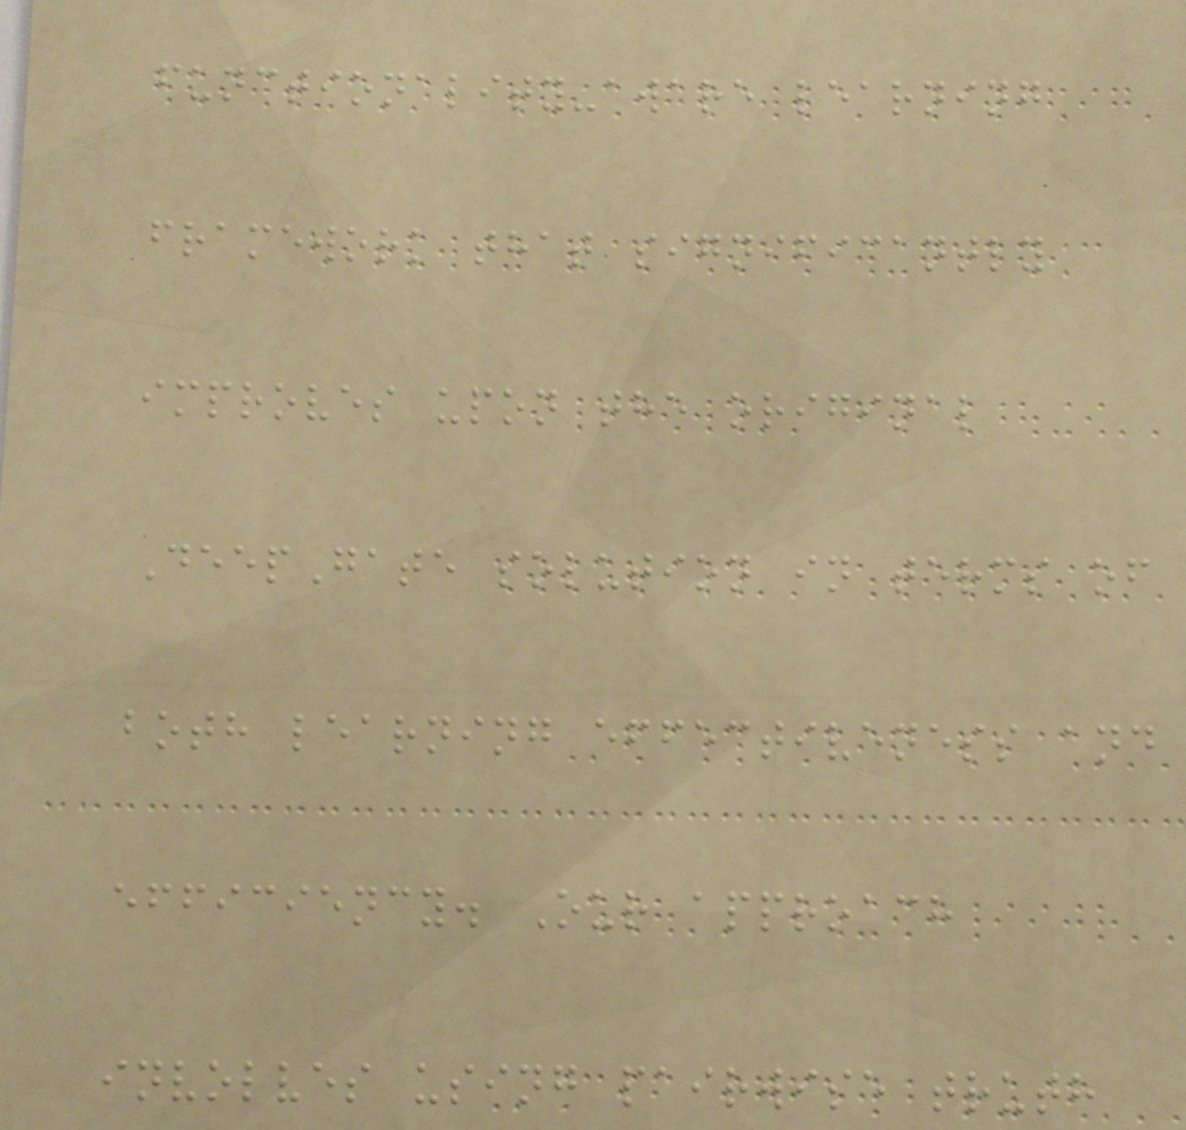functionality-aware learning
framework that significantly
improves upon the original
DeepGate solution in terms of
both learning effectiveness and
efficiency. Our approach
involves using pairwise truth
